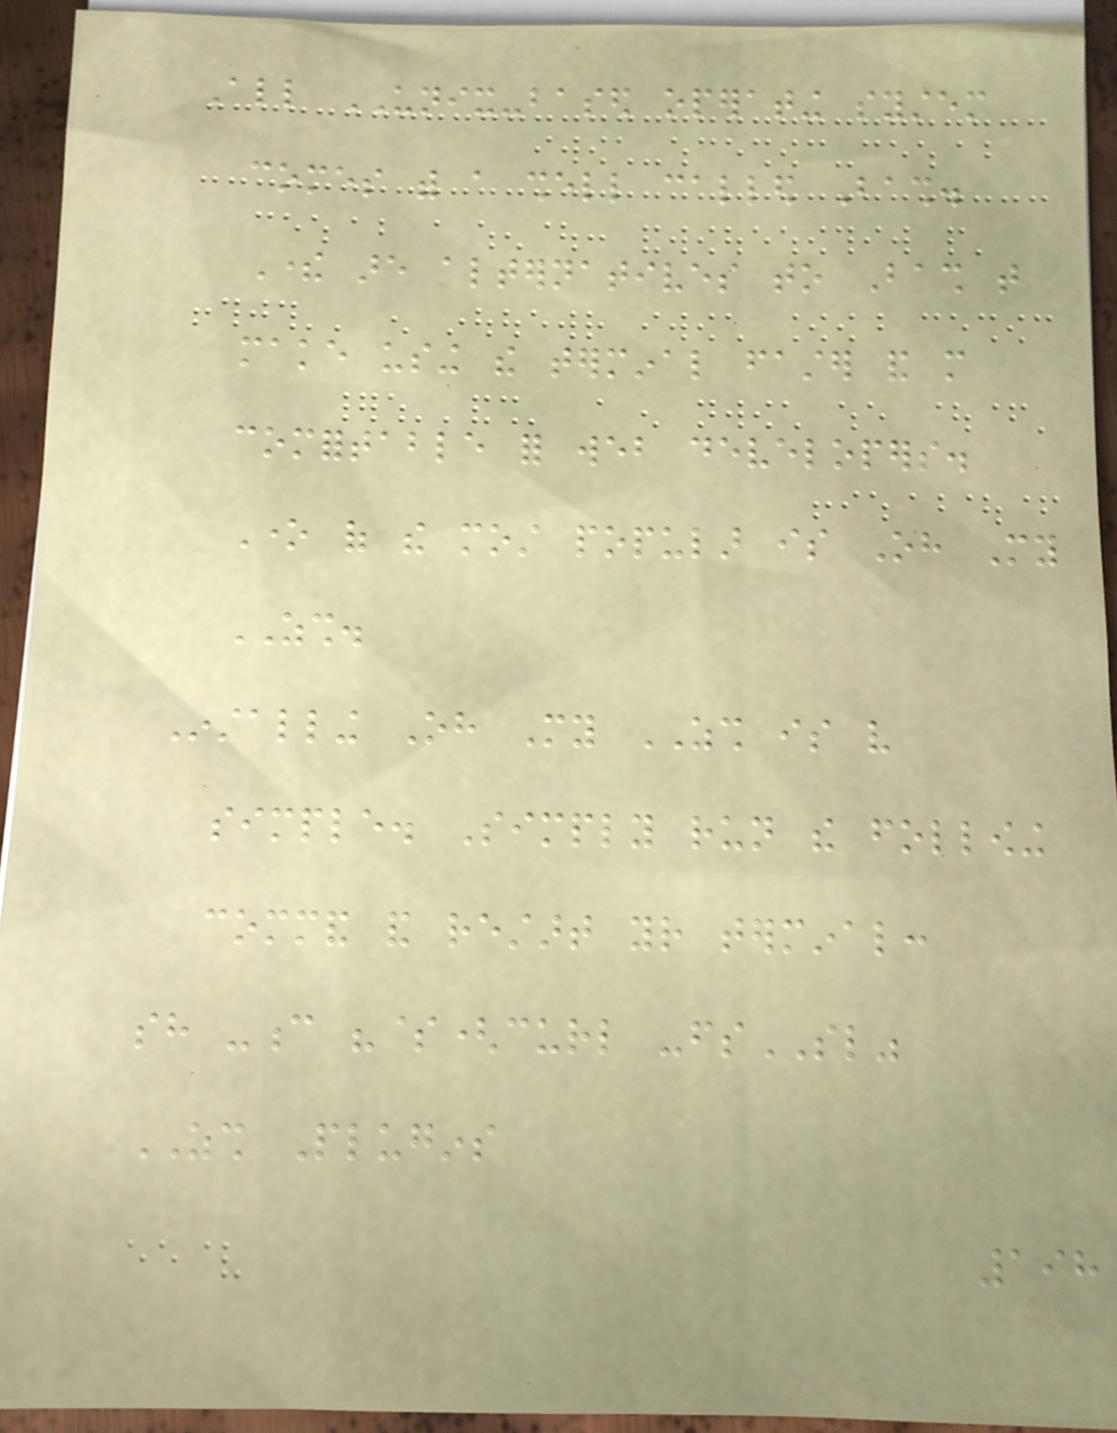All UNIX-based operating system
comes with a shell called Bash.
There are alternatives to Bash that
make using the terminal faster and more
comfortable for web developers.
One of the most popular is Oh My
ZSH.
Installing Oh My ZSH is very
simple. Simply run the following
command and restart your terminal:
sh -c "$(curl -fsSL"
ZSH Plugins
198
